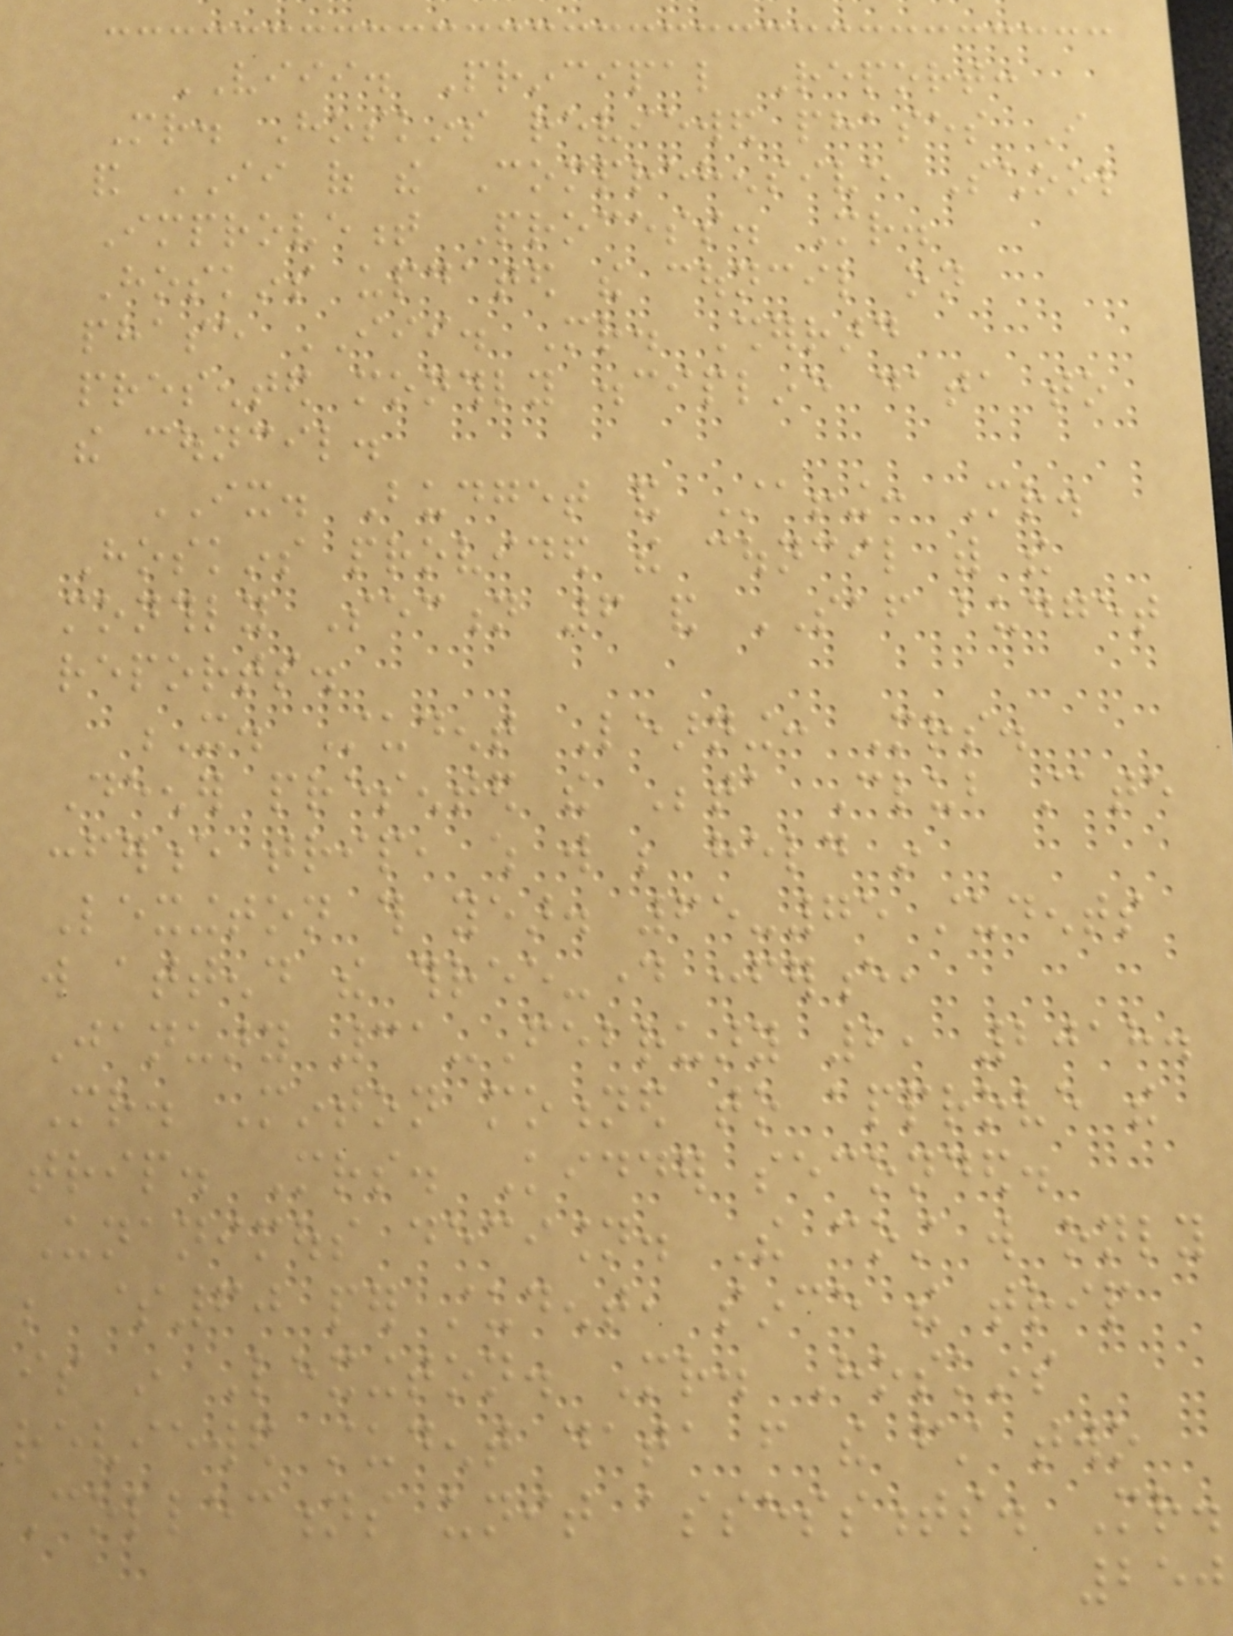VIII. Principal Report:
Mr. Hoskins reviewed phases I
and II of the Comprehensive School
Improvement Process. Mr.
Hoskins updated the council on
phase III. Mr. Sherrard
presented monthly discipline data to
the council.
IX. Budget and Staffing: Mr.
Hoskins provided the council with the
monthly Section 6 and SAF budget
reports.
X. Student Learning: Mrs.
Deener presented the Beta Club state
conference trip, which will be held in
Lexington this year. 65-75 students
will attend the three-day conference,
January 31-February 2, 2018.
Mr. Minton motioned to approve the
trip. Mrs. Kidder seconded.
Unanimous decision. The cost will only
be $60 per student, since the trip
is in Lexington. Mr. Hoskins
reviewed student data from the first two
Collections unit assessments. Mr.
250
